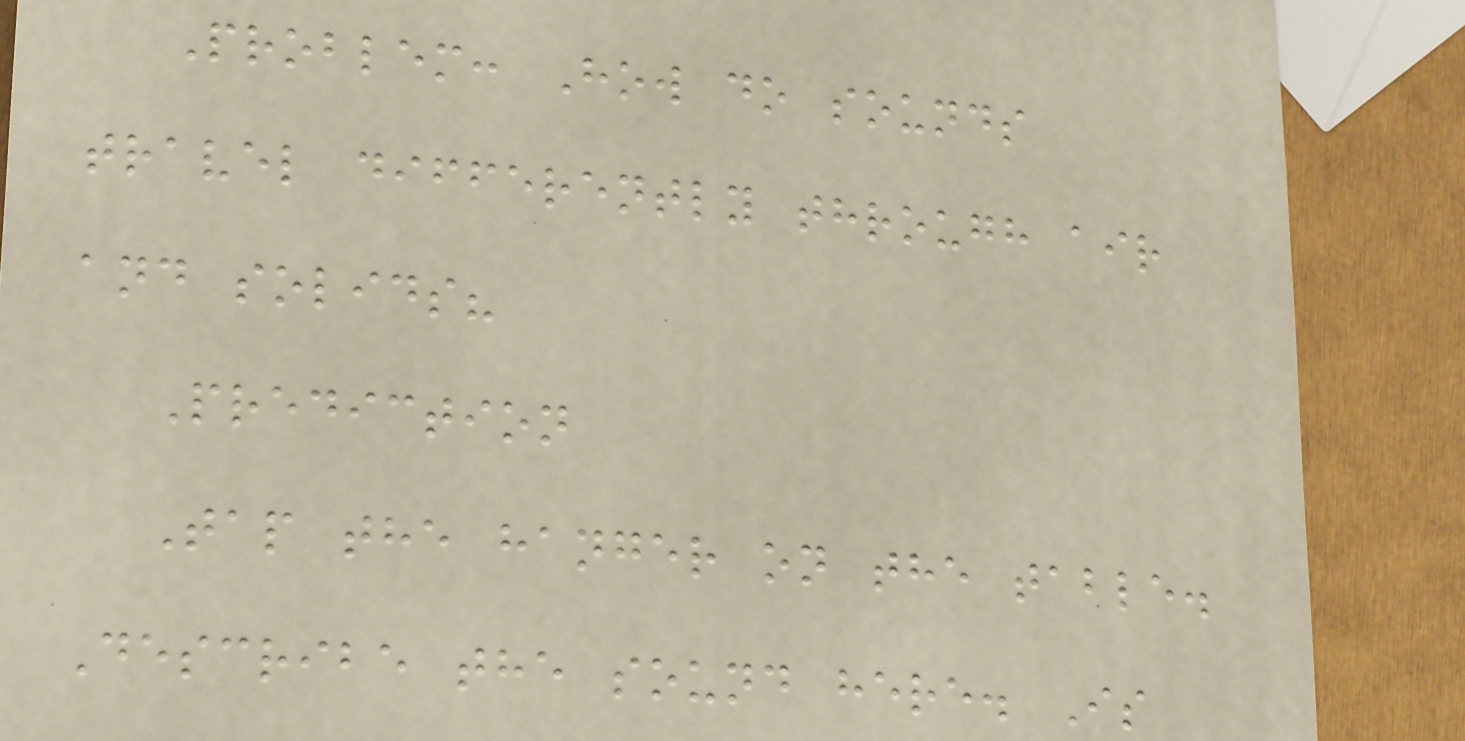Problem: How do sounds
travel differently through air
and solids?
Prediction
Tap the hanger on the table.
Describe the sound here. Is
